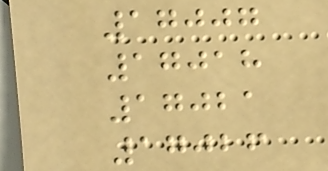17007
17018
17021
17026
